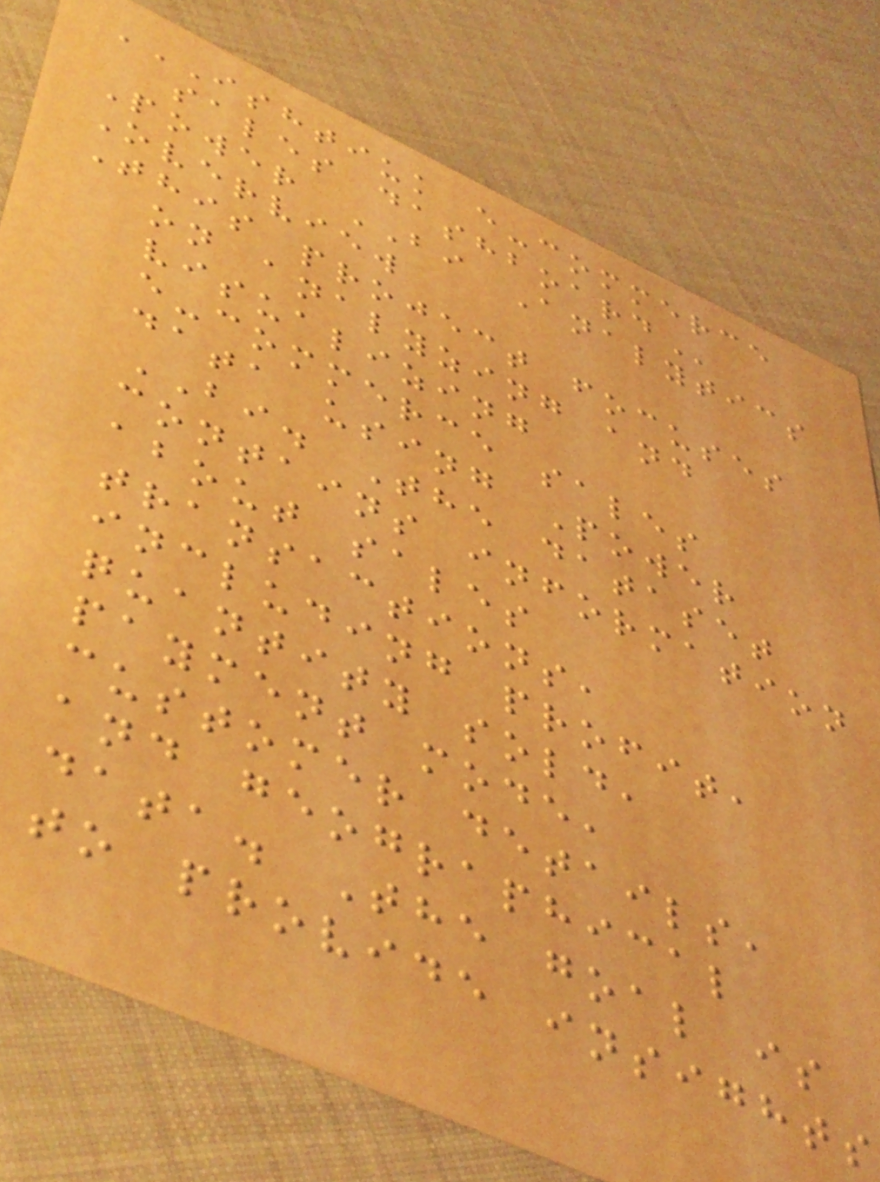ISHTIUK E-COMMERCE
SALES DASHBOARD
Power BI Analytics
Overview
This project focuses
on analyzing and
visualizing
e-commerce sales
data using Power
BI. The dataset
contains information
about sales
transactions,
including profit,
quantity sold,
payment mode,
customer details,
and geographical
data. The goal is
to provide insights
